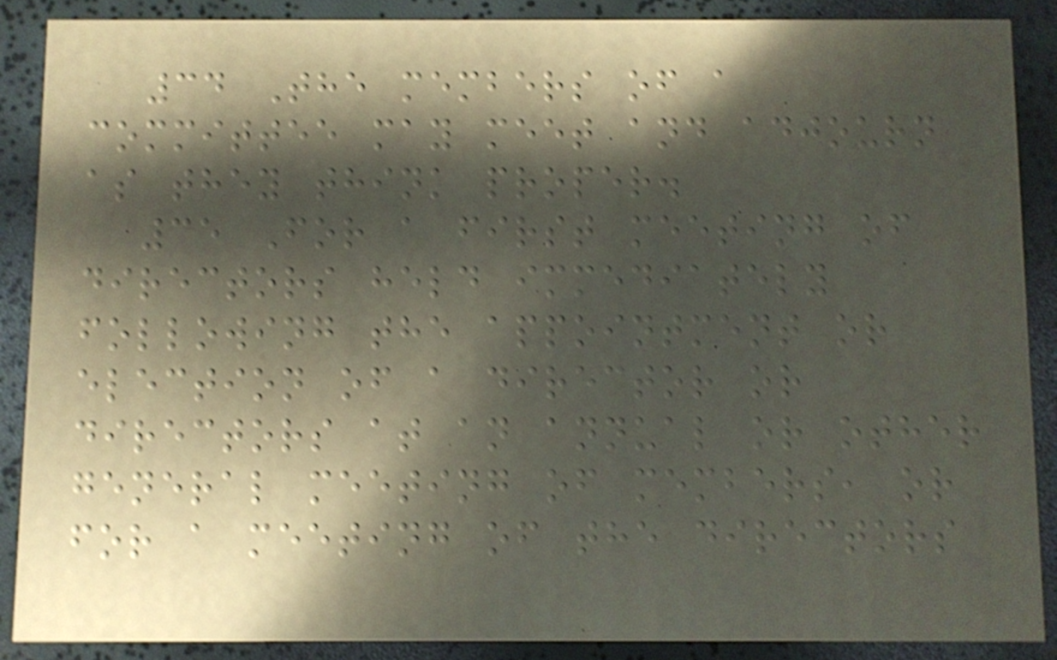34 The members of a
committee may meet and adjourn
as they think proper.
35 For a first meeting of
directors held immediately
following the appointment or
election of a director or
directors at an annual or other
general meeting of members, or
for a meeting of the directors
